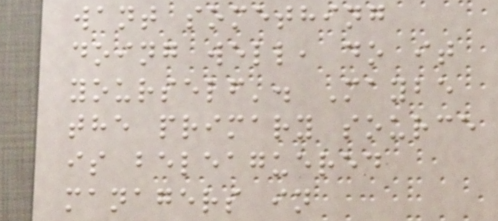want something
doing well, do it
yourself'. Maybe
the primary source
is beleaguered
managers in
